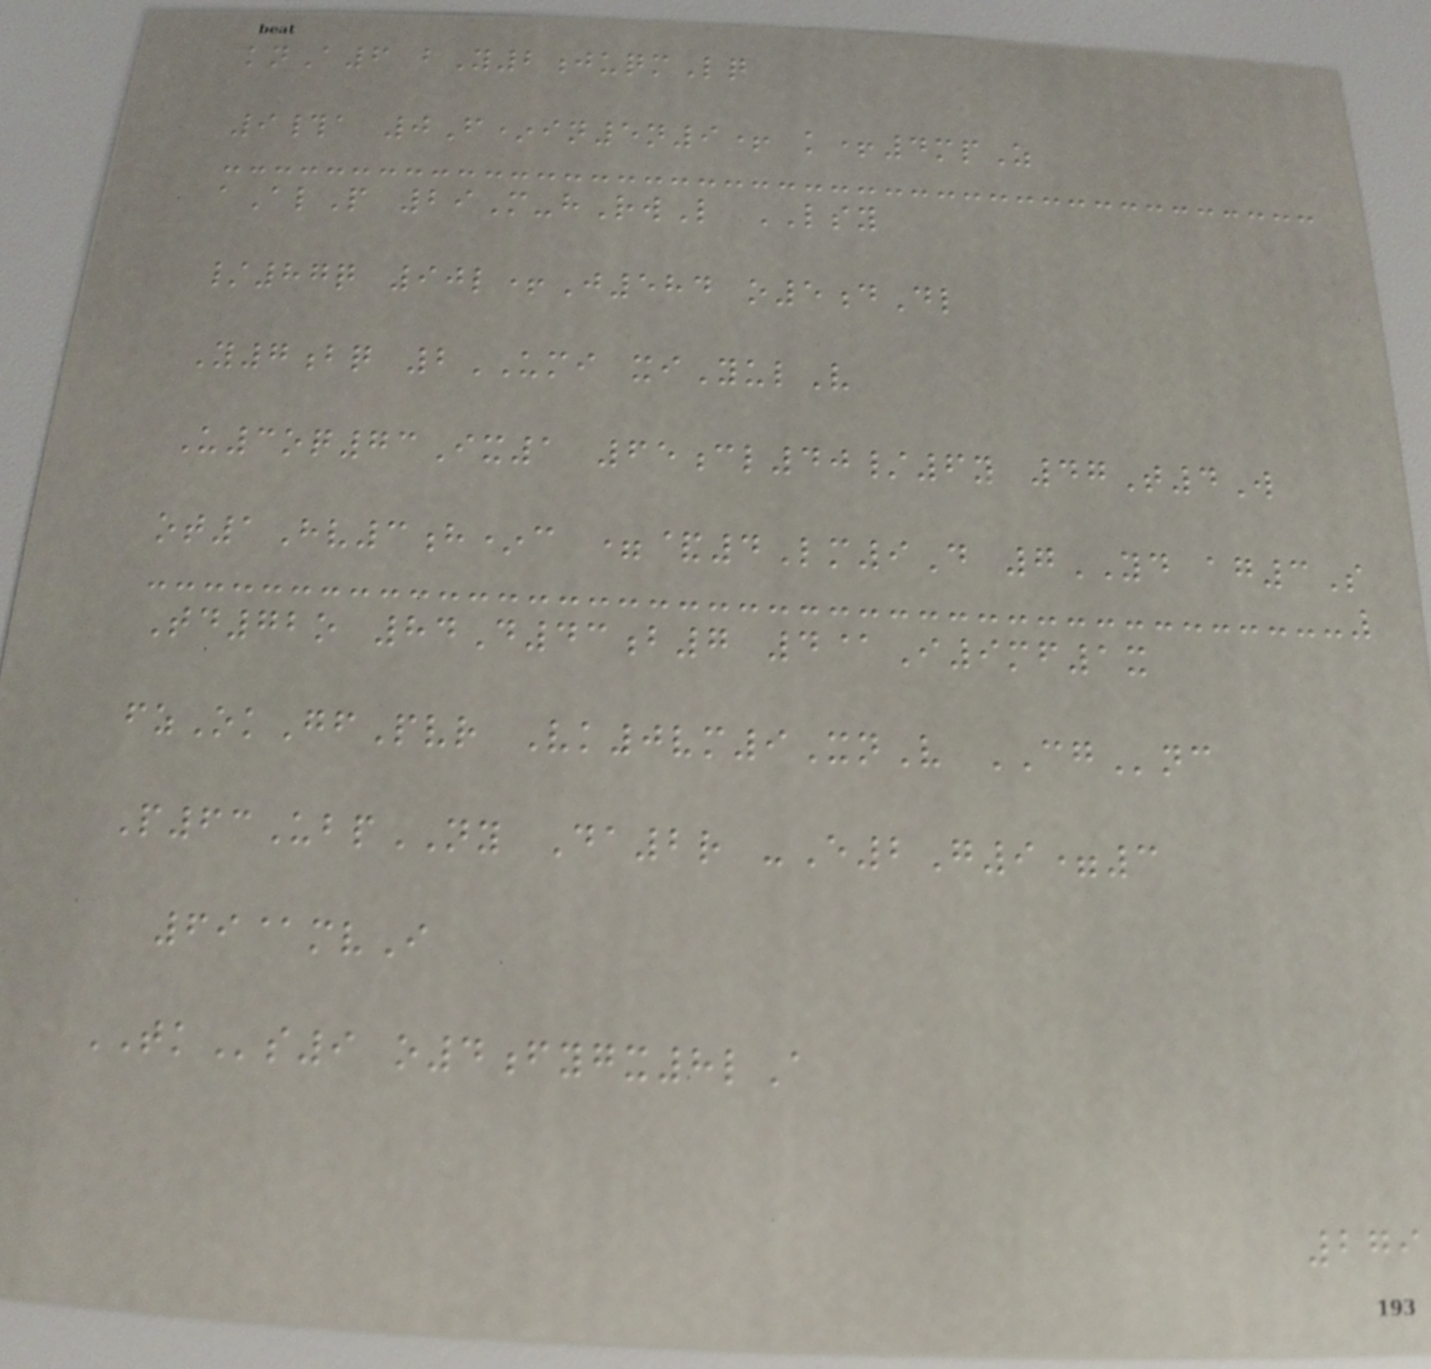knA6 bY2juqmLq
9#a 0F*in5n9+ k+4mpZ
aAlP 29M-hRwL LSY
/87q 90l+J584 o5dDl
Y7bq 2UMI xiYulV
U3oq73Ix1 65cl40/6y 47T4W
ot1Hv3h*c =&4Lm9D 7YD ag3S
Td72o 84D43b7 4@I9mf1x
fzOkGfPvr Vk0vm9XnV CGnc
P63UbpNY Da2r -E2G9=3
69@mvI
TKs9 o4fygx8lA
279
